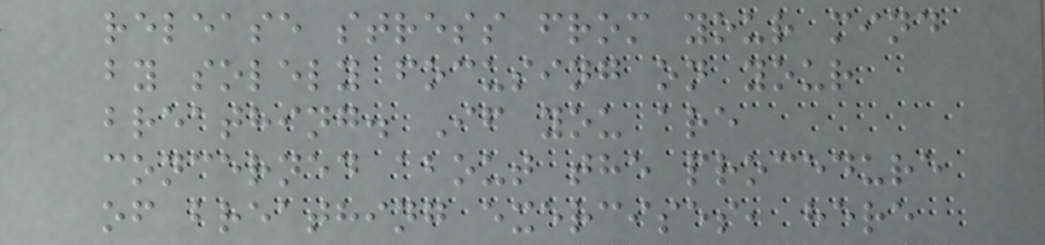release stress from your mind
by solely focusing on your
breathing. If you are
concerned about the procedure
of breathing exercises, here
